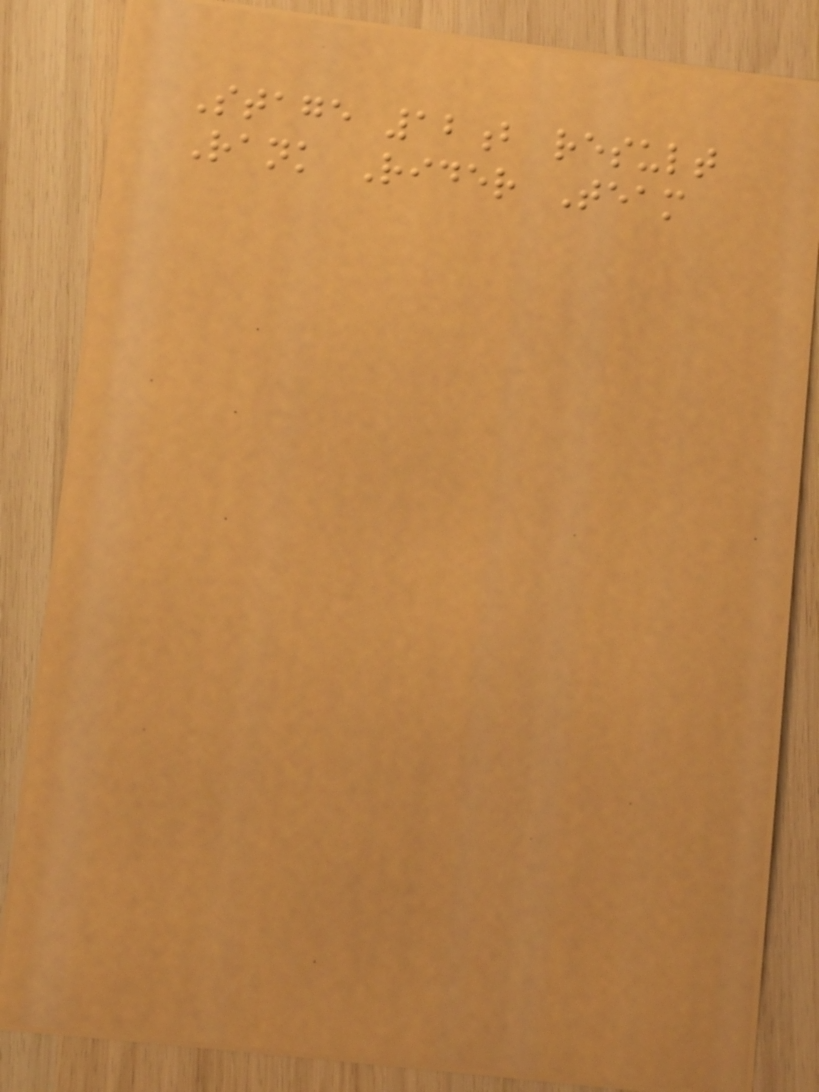Stage 12b result
Rank Rider Team
